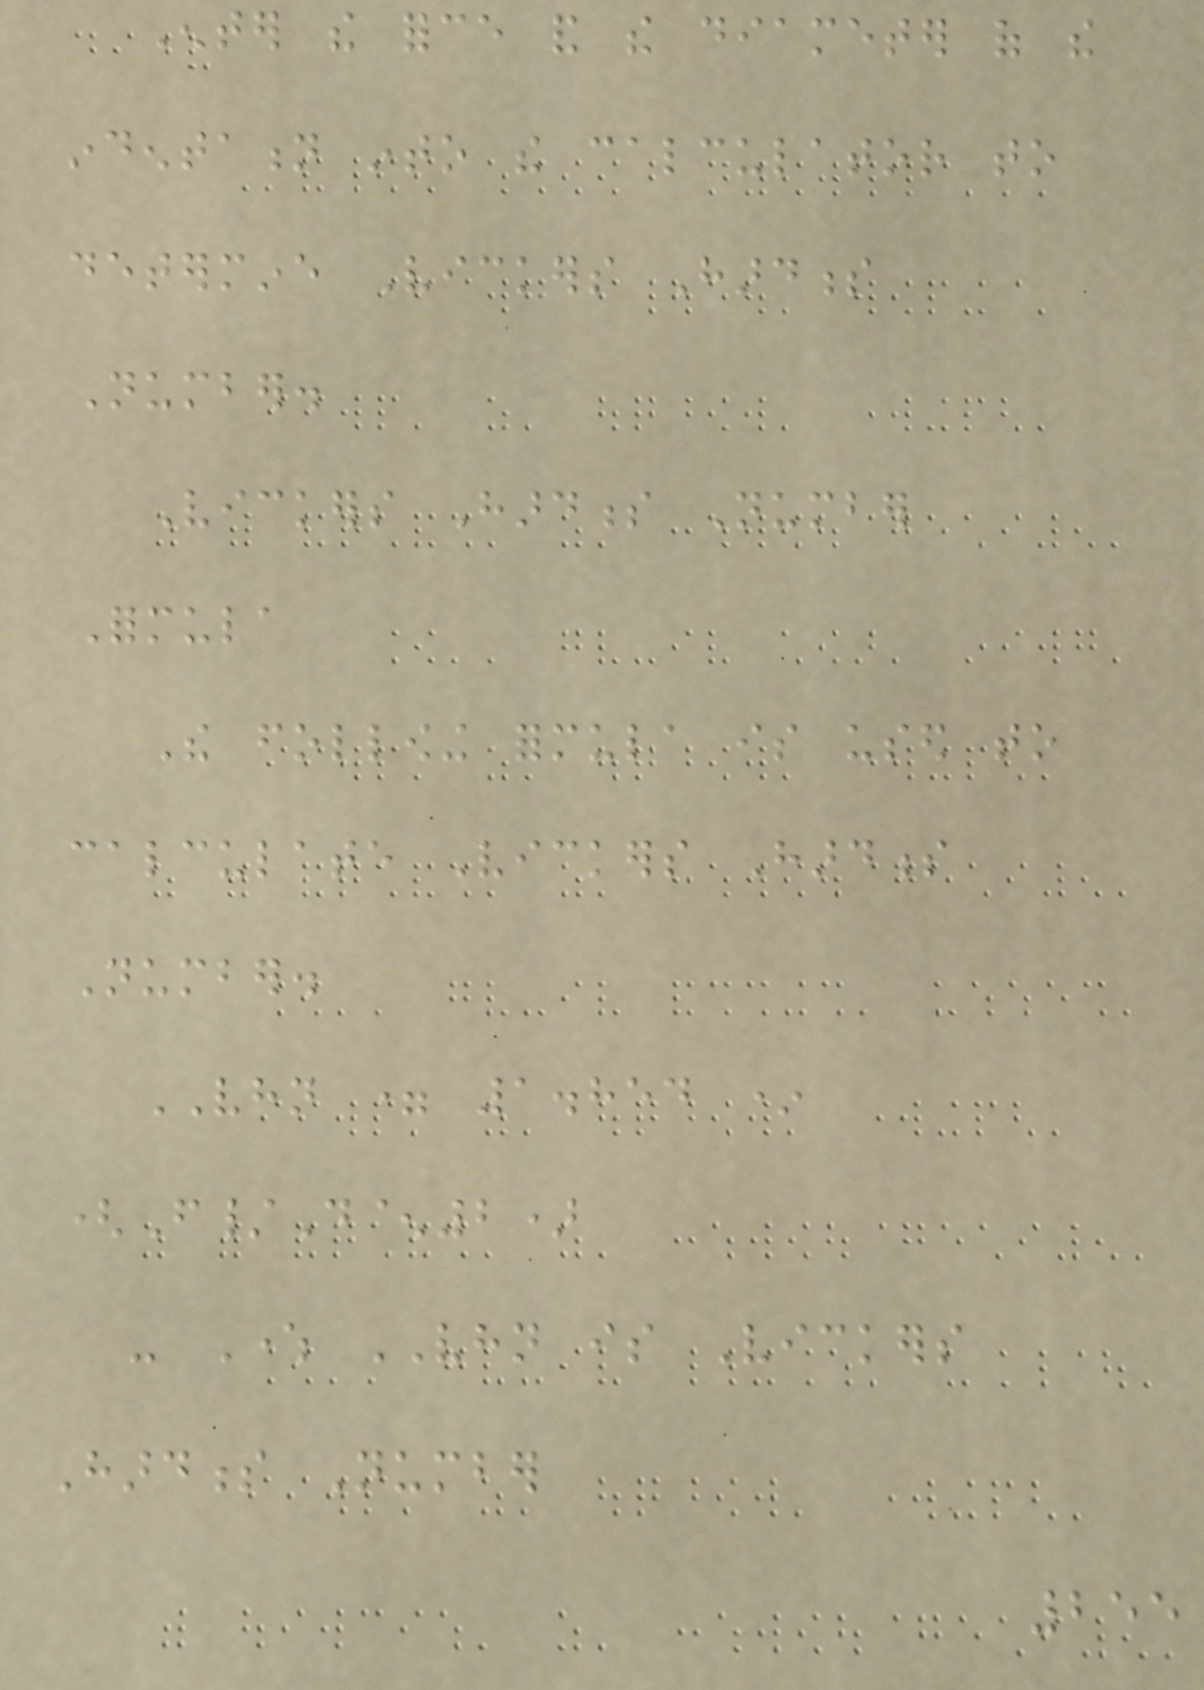Enter the force and the diameter of the
indentation into the calculator to
determine Vickers Hardness
Number.
Vickers Hardness Number
Formula
The following formula is used to
calculate Vickers Hardness
Number.
VHN = 1.854 *
(F/D^2)
- Where VHN is Vickers
Hardness Number
255
